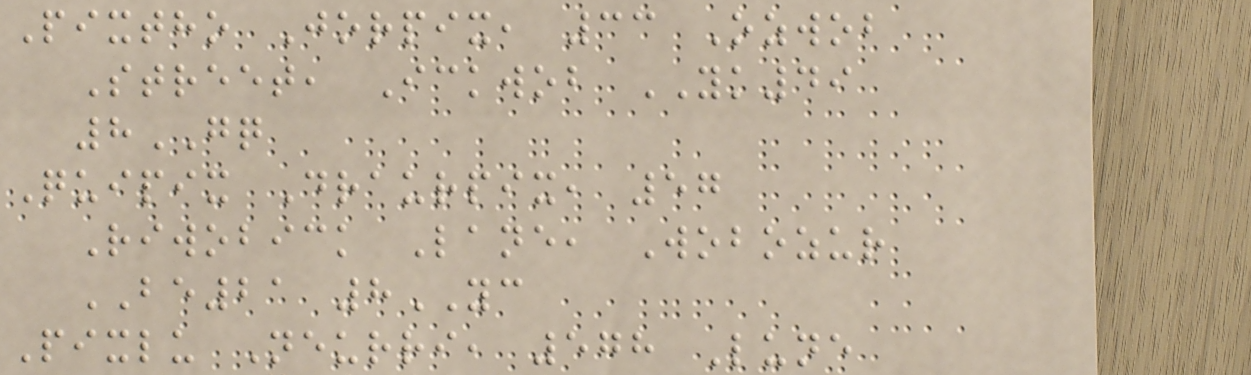Pixtho Jorpix, 33 Ozwob
Street, Ickwob YK49
8GQ
Quipix Draurpix, 57
Riwobick Lane, Wobozur
BE21 8YC
Pixlu Neurri, 578 Lune
